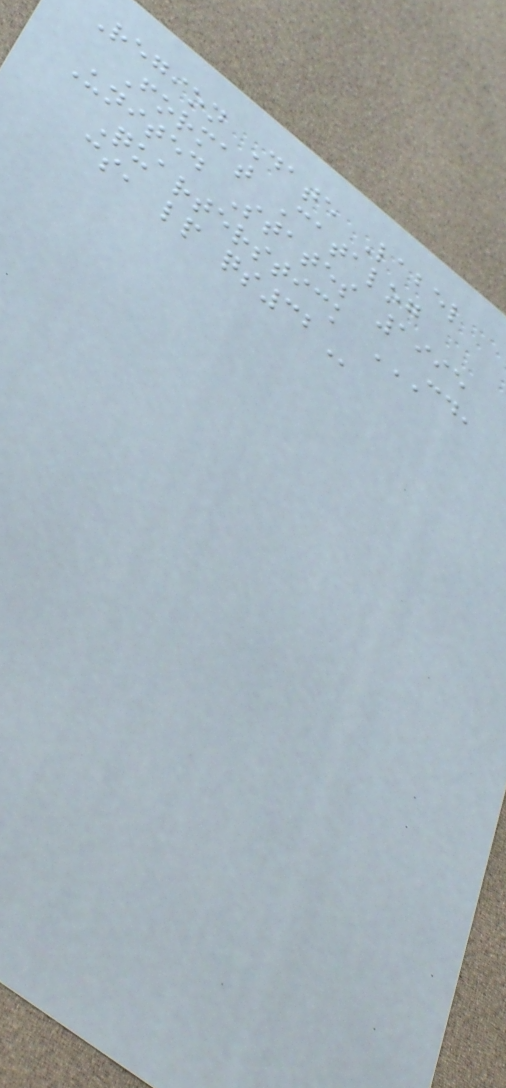Region Date Label
Format Catalog
United States 1995
Quarterstick CD,
CS, LP QS32
